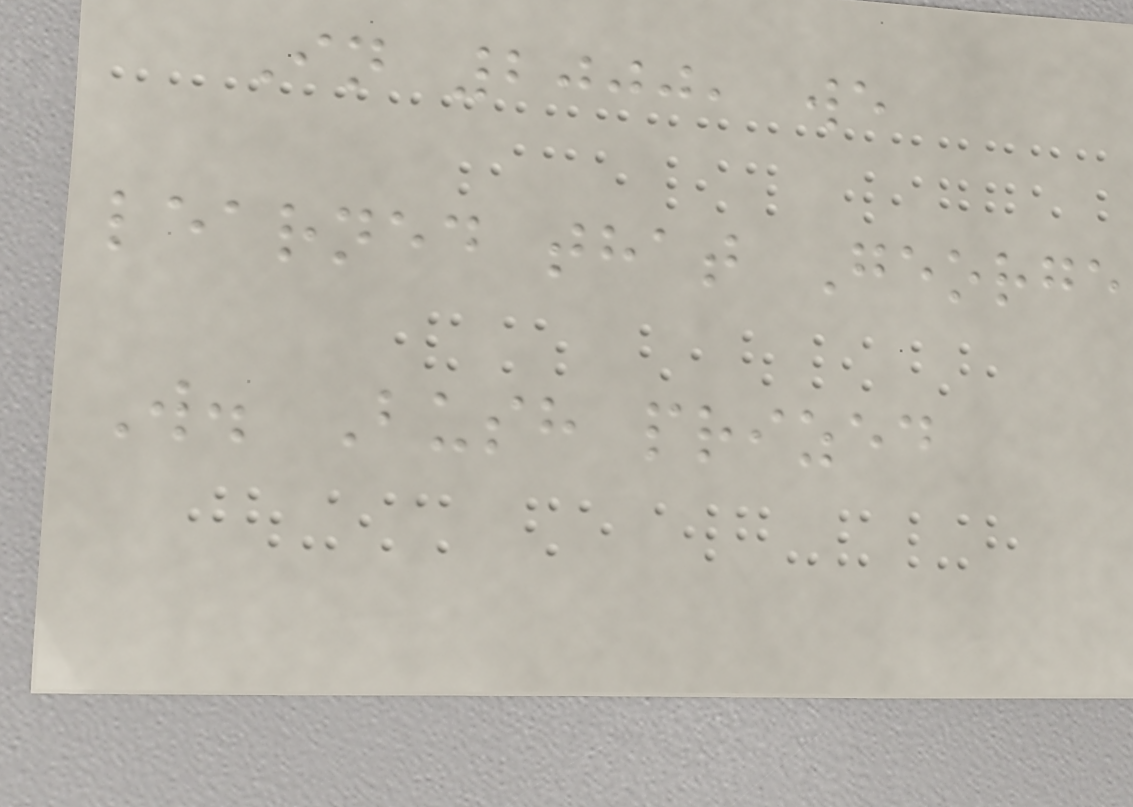In 2000, we
learned that George
W. Bush prized
